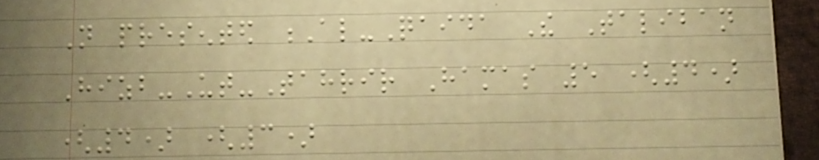Not presented Al-Qaida The Taliban
Hizb-Ut-Tahrir Hamas 5 (4)
(4) (3)
